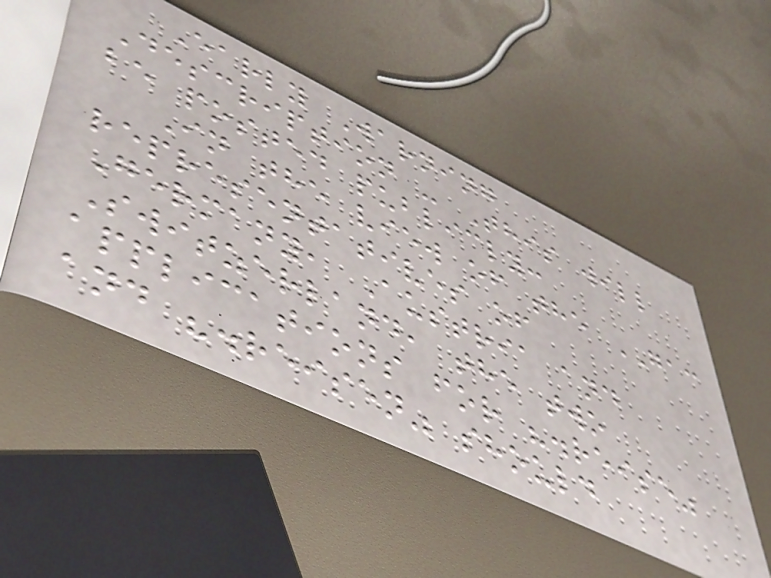Early Warning
Description - This will
be posted publicly:
In the view of the GAC
representatives of
Germany, Austria and
Switzerland, the two
applications for ".reise"
and ".reisen" should
